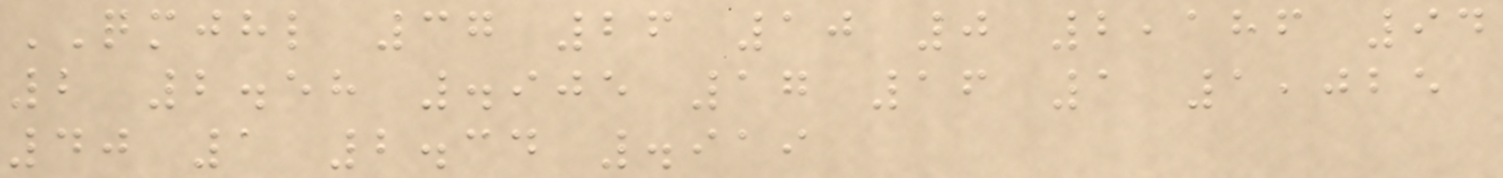QMJHL 37 26 10 0 2,186 94
2 2.58 .905 17 16 1 1,025
40 1 2.34 .919
